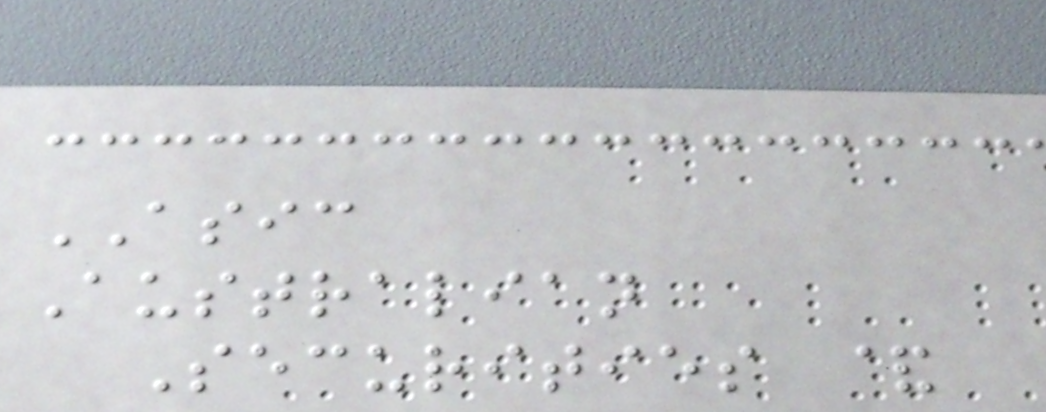ASIC
Australian
Securities &
